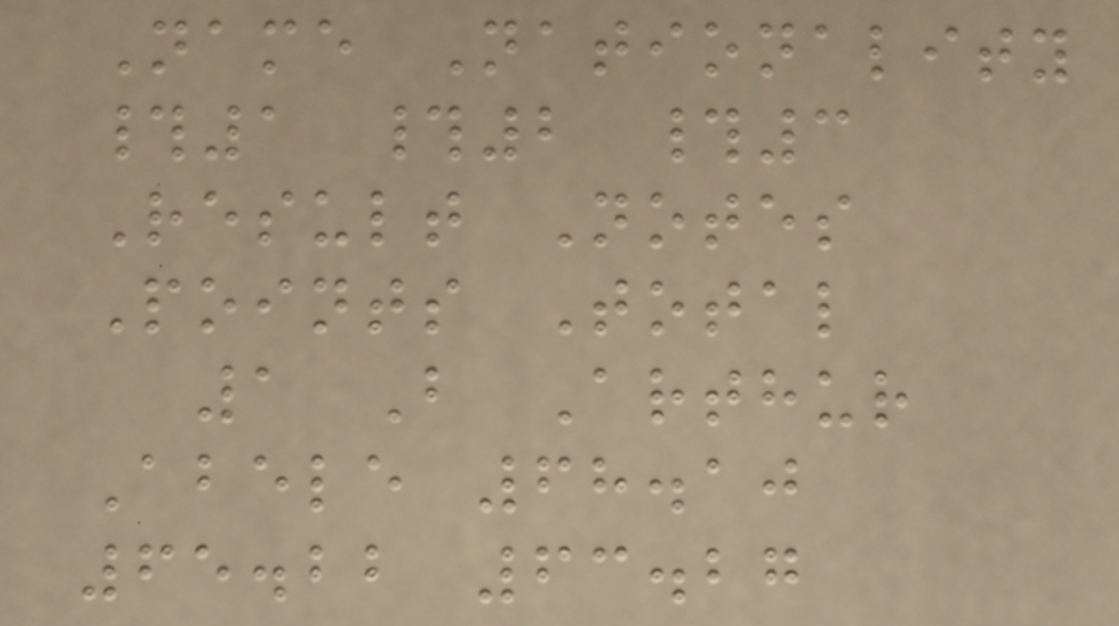Name Nationality
#1 #2 #3
Result Notes
Points Total
1 B Arthur
Abele 68.10
65.22 63.27
